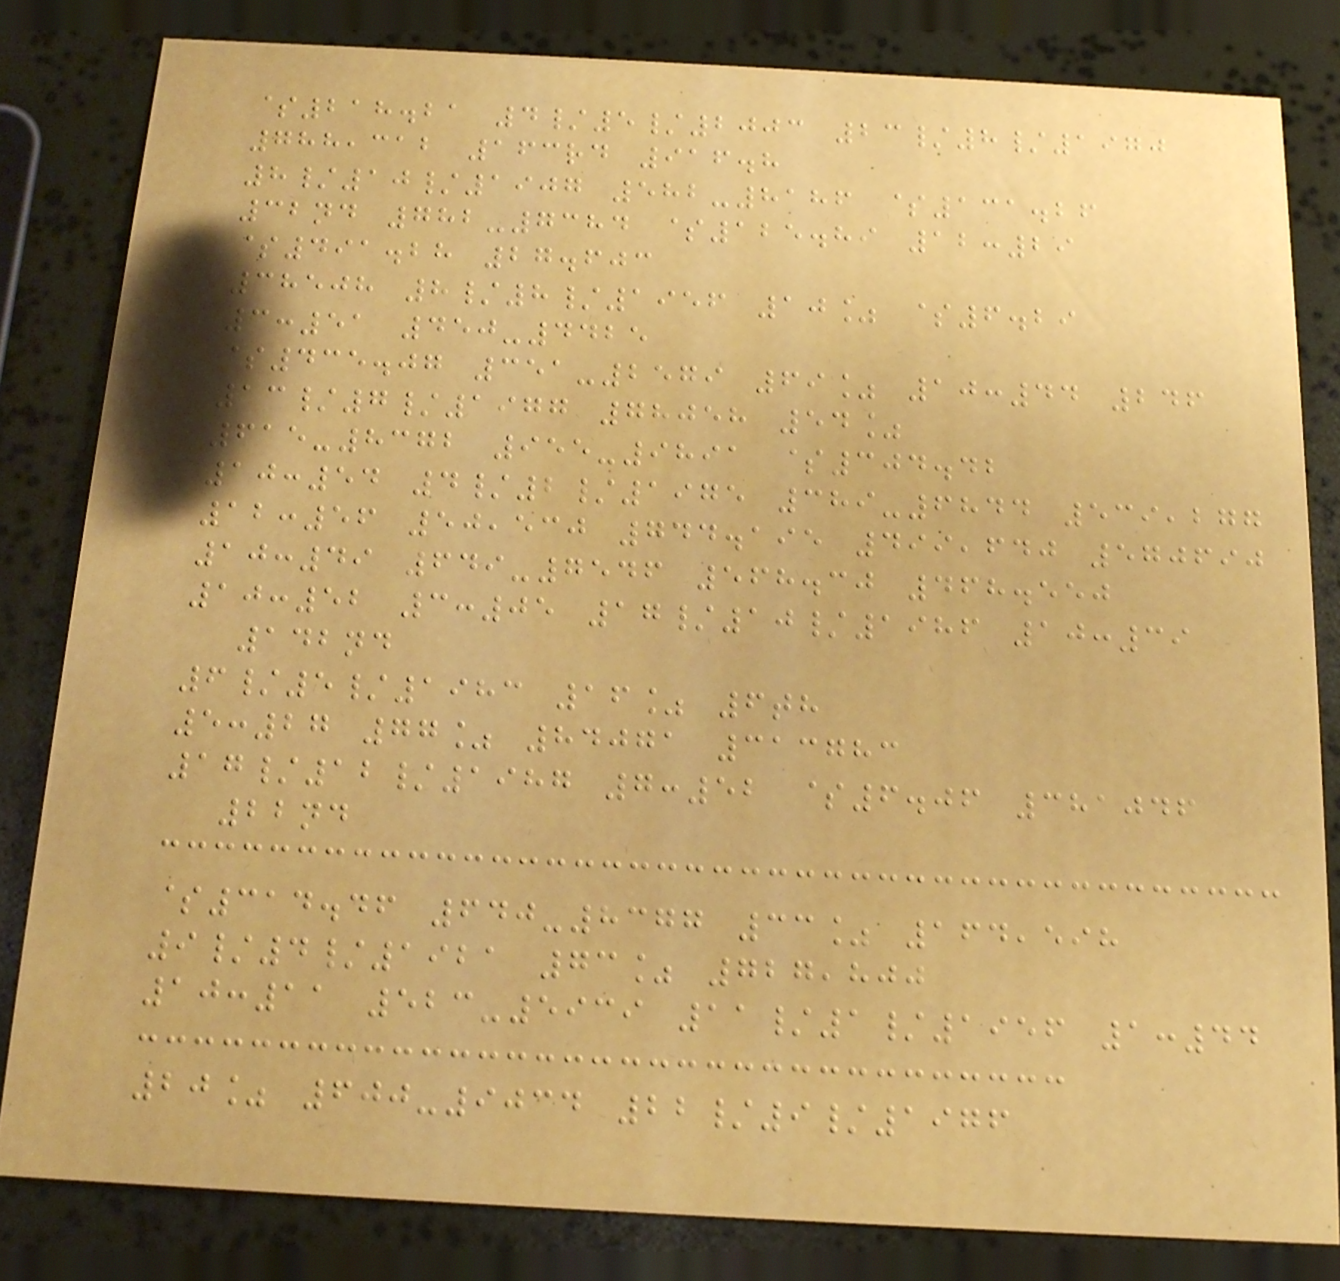$218.21 4/5/2003 23/8/1970
788,312 163rd 916.8
8/10/1907 582-8186 $131.26
32nd 782-7384 $125.89 12:29
$491.28 27.603
38508 8/8/1956 10% $6.29
3:51 450-4425
$435.07 351-2579 69% 10:44 246
13/7/1977 78058 54%
615-8372 955-9891 $304.42
10:54 4/2/1975 389-6844 539,277
12:56 50,530 744.195 499,640 570690
10:49 649-7546 568.30 468.550
10:52 3:05 17/10/1986 10:39
142nd
6/5/1983 16% 6th
5:27 77% 84071 313783
17/12/1987 7:52 $6.06 381046
22nd
$314.46 640-8377 33% 164,598
9/4/1921 73% 727,800
10:11 523-5939 11/1/1956 1:44
20% 600-9034 22/9/1976
